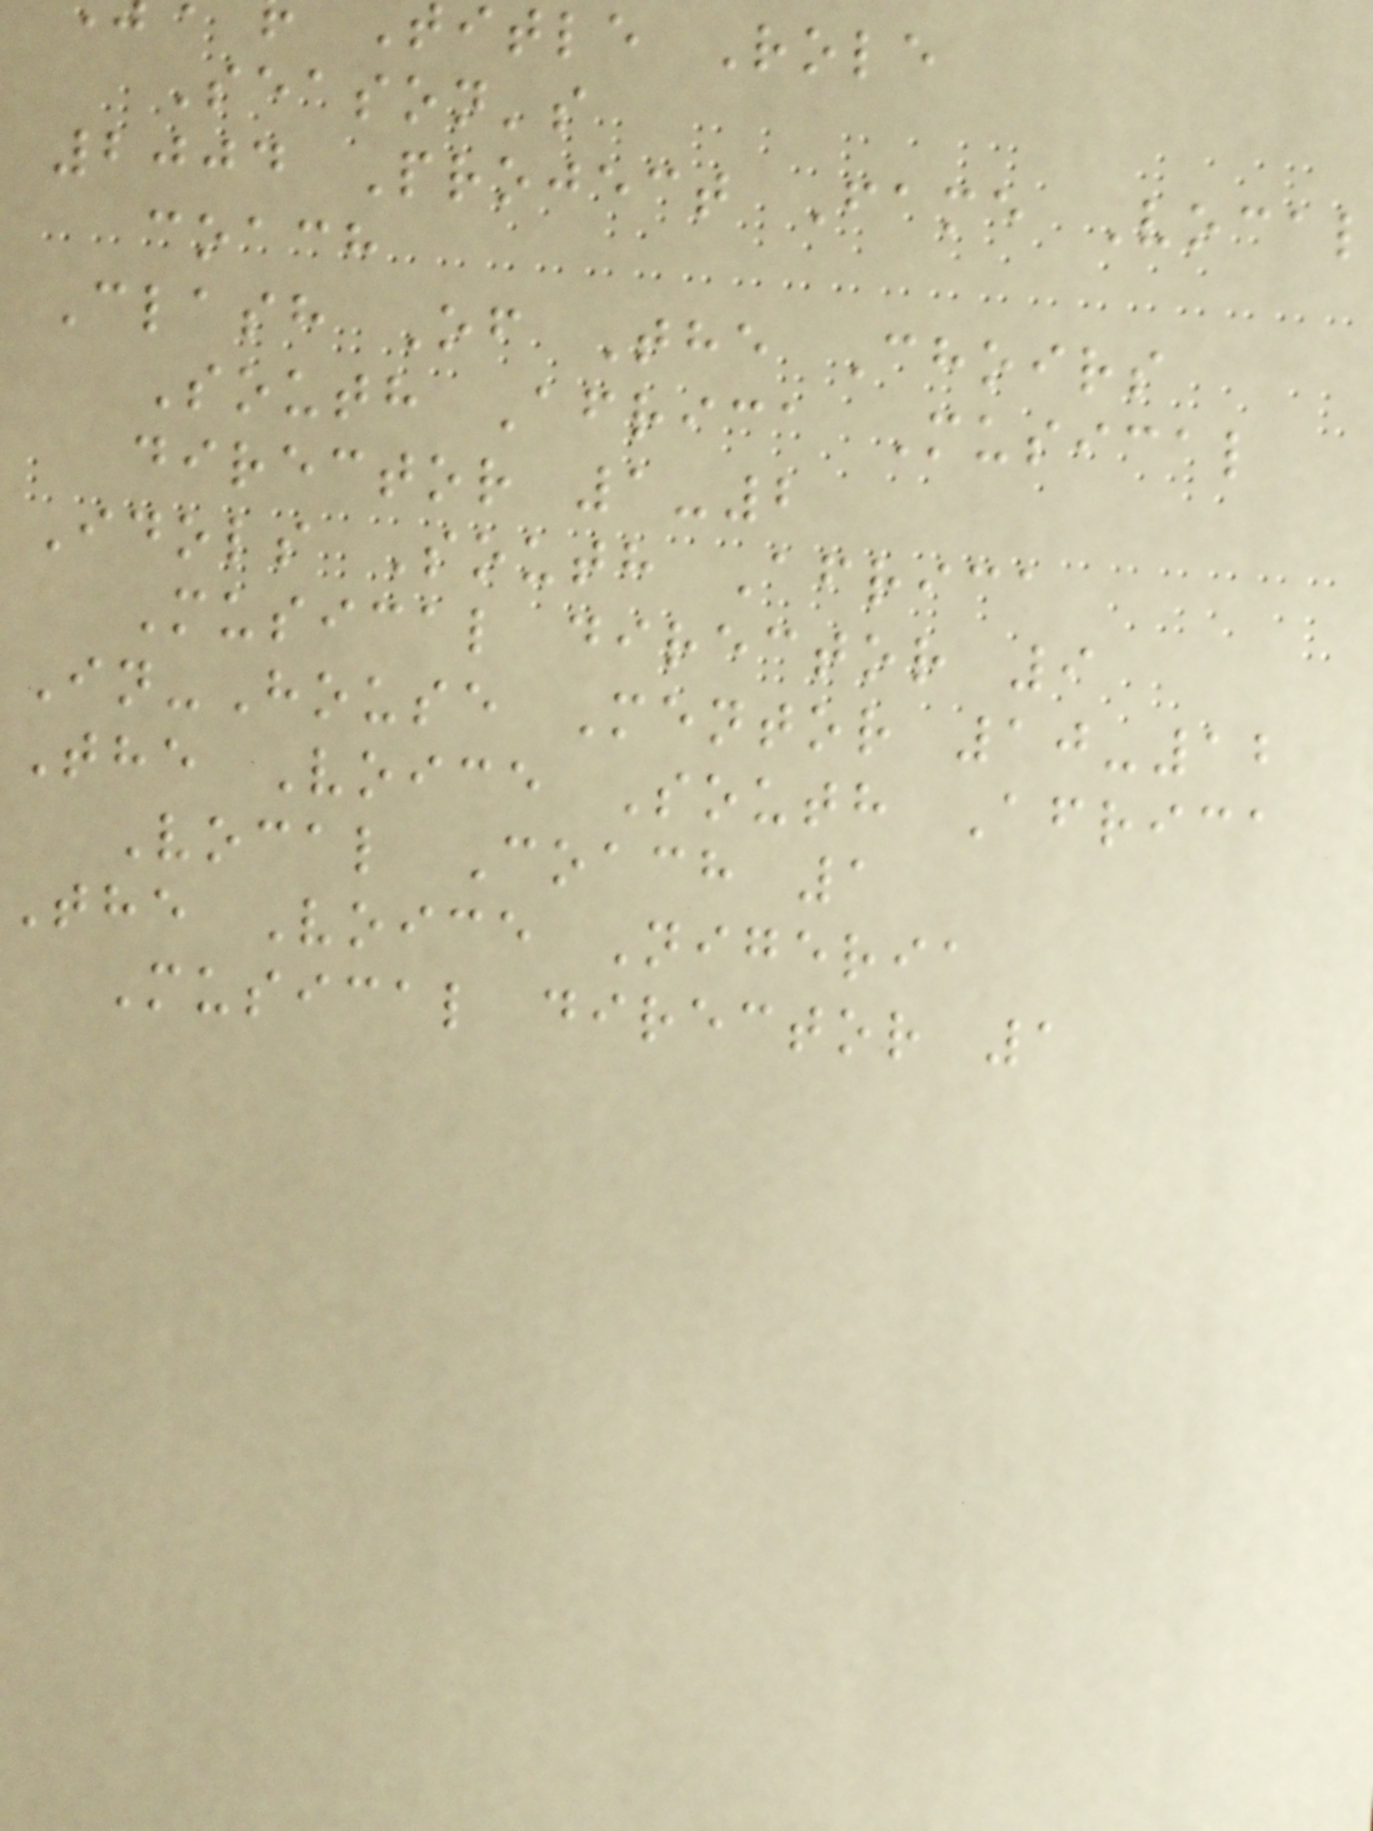itle Role
Season's
2004 Project Fame Vocal
coach
Clash Of The Choirs
South Africa Musical
director 1-2
Idols South Africa
Musical director 9
In-House Mentor 10-12
The Voice South Africa
Vocal Coach 1
The Voice Nigeria
Musical director 1
